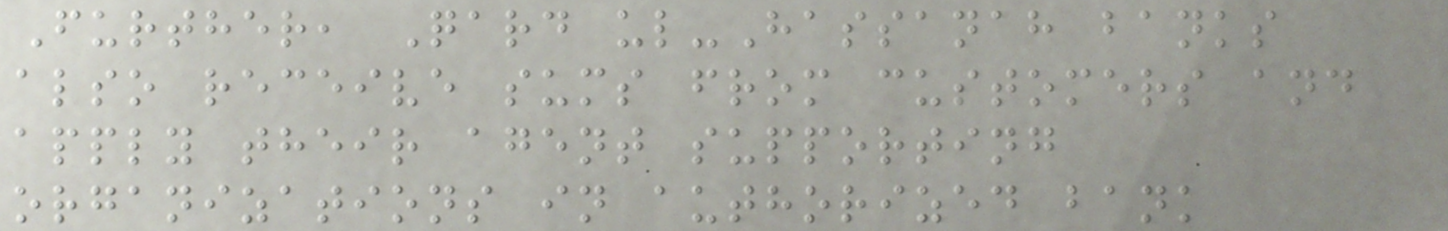Further, Qard ul-Hassanah banks
also receive sums from customers and
apply their agent supporting
organizations in authorized bank
